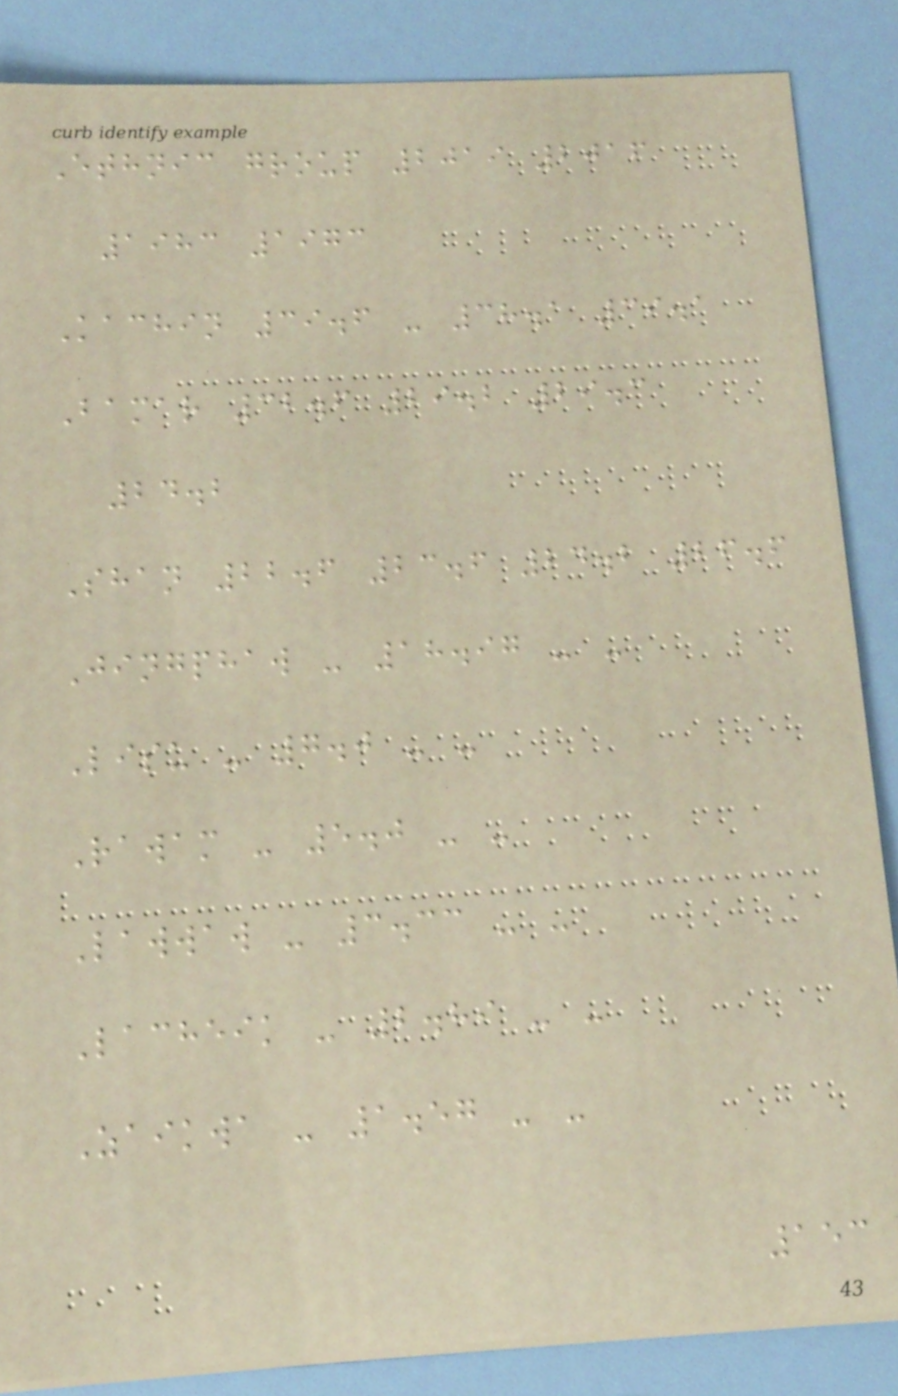Ethnic group 2019 2016
1983 1973
Kachin 39.6 - 38.1 39.1
Bamar 32.6 29.2 29.3
24.2
Shan 22.6 23.6 24.2 26.6
Jingphaw - 18.97 - -
Lisu - 7.0 - -
Rawam - 5.0 - -
Lawwaw - 3.33 - -
Lacheik - 2.89 - -
Zaikwa - 1.57 - -
153
